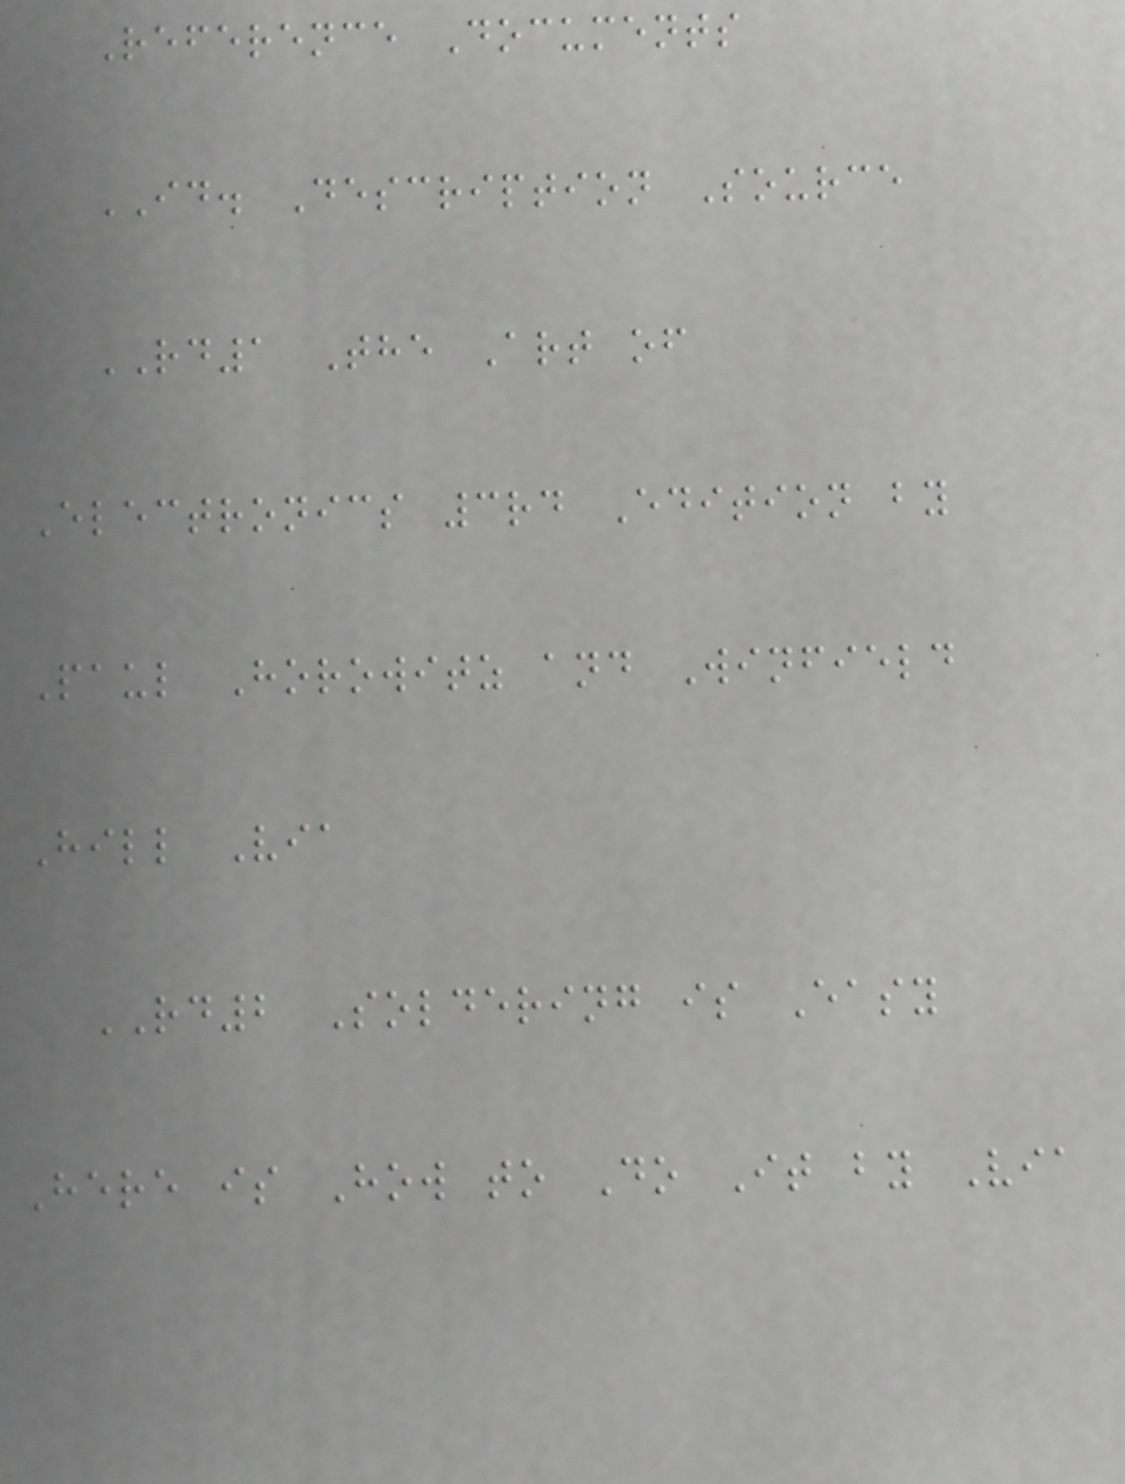Reference Documents
ID. Description Source
RD1 The Art of
Electronics 3rd Edition by
Paul Horowitz and Winfield
Hill Via
RD2 Soldering is Easy
Here is How to Do It by Via
